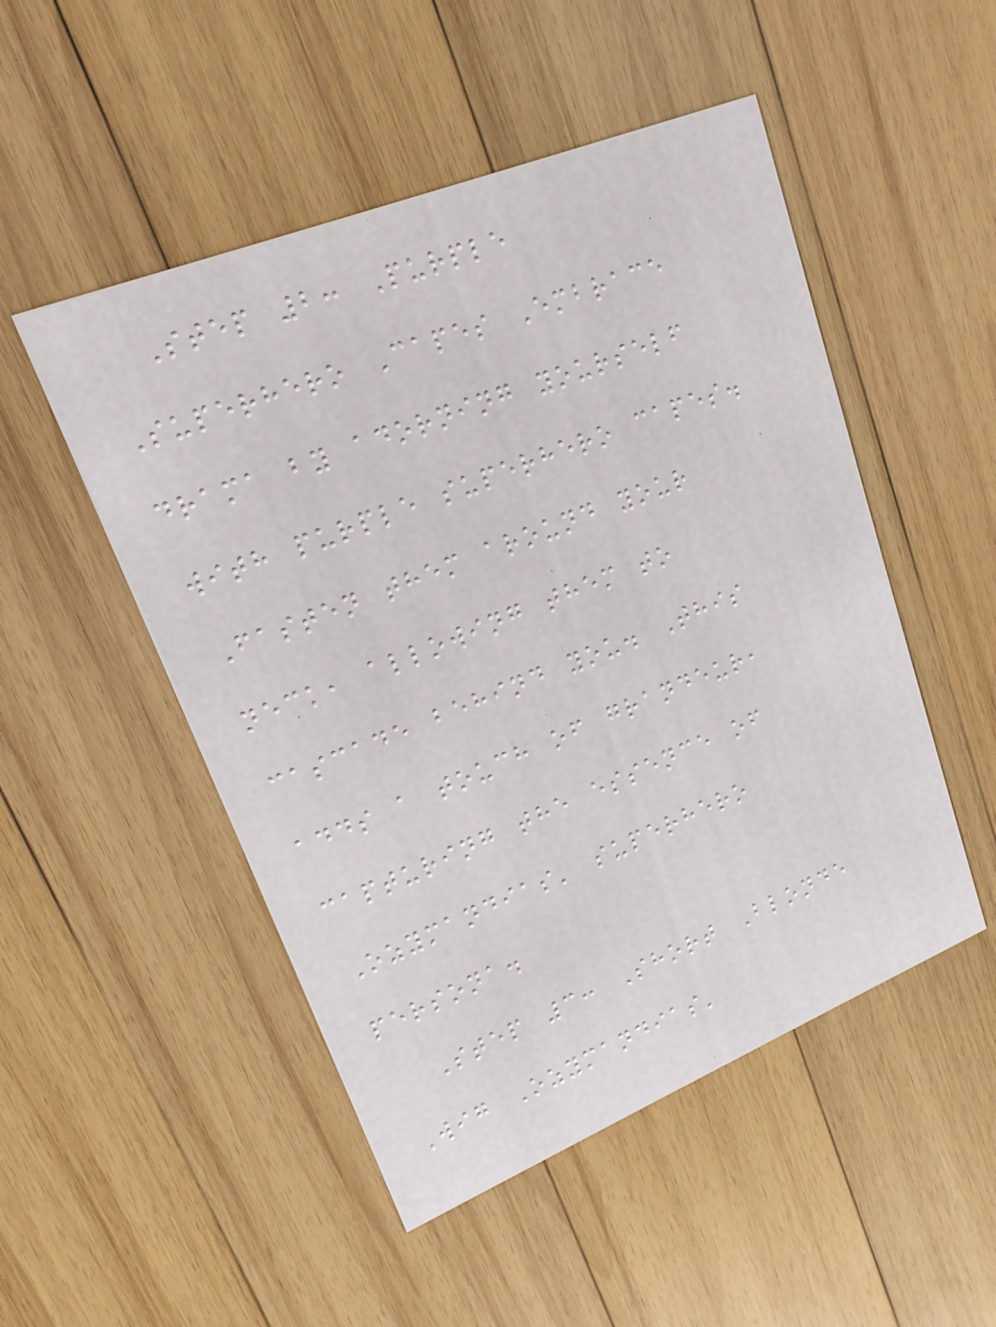Step 2: Purple
Superhero Capes Embrace
drama by adorning yourself
with purple superhero capes.
Fasten them around your
neck, allowing them to
cascade behind you. This
adds a touch of grandeur,
capturing the essence of
Ozymandias' superhero
persona.
Step 3: Short Blonde
Wig Ozymandias'
